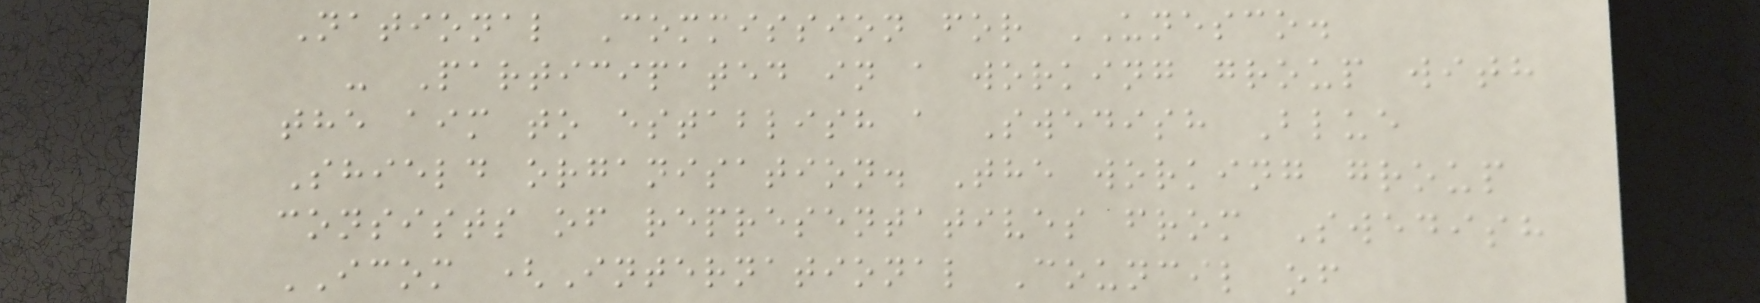National Commission for UNESCO.
- Participated in a working group with
the aim to establish a Swedish Blue
Shield organisation. The working group
consists of representatives from Swedish
ICOM (International Council of
